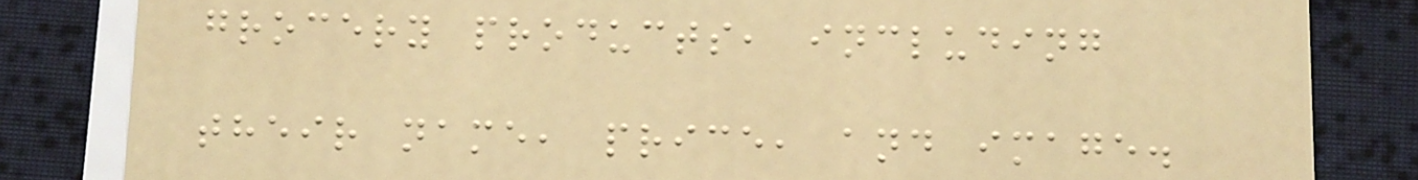grocery products, including
their name, price, and image.
